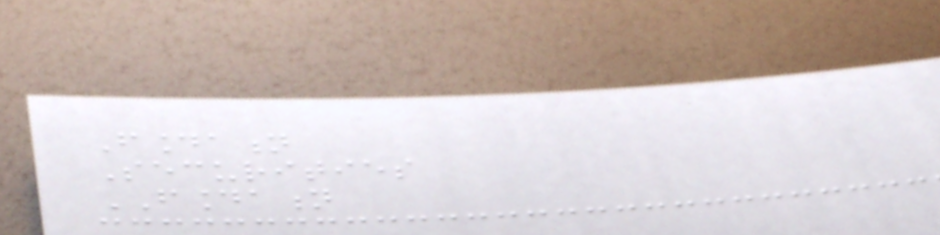Foundation
Securities
FOUNDATION
